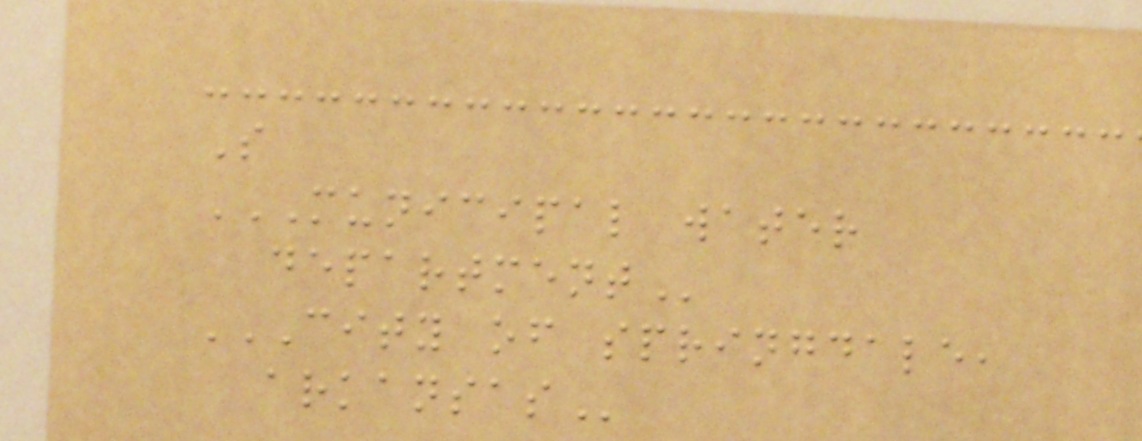S
MUNICIPAL WATER
DEPARTMENT
CITY OF SPRINGDALE,
ARKANSAS
